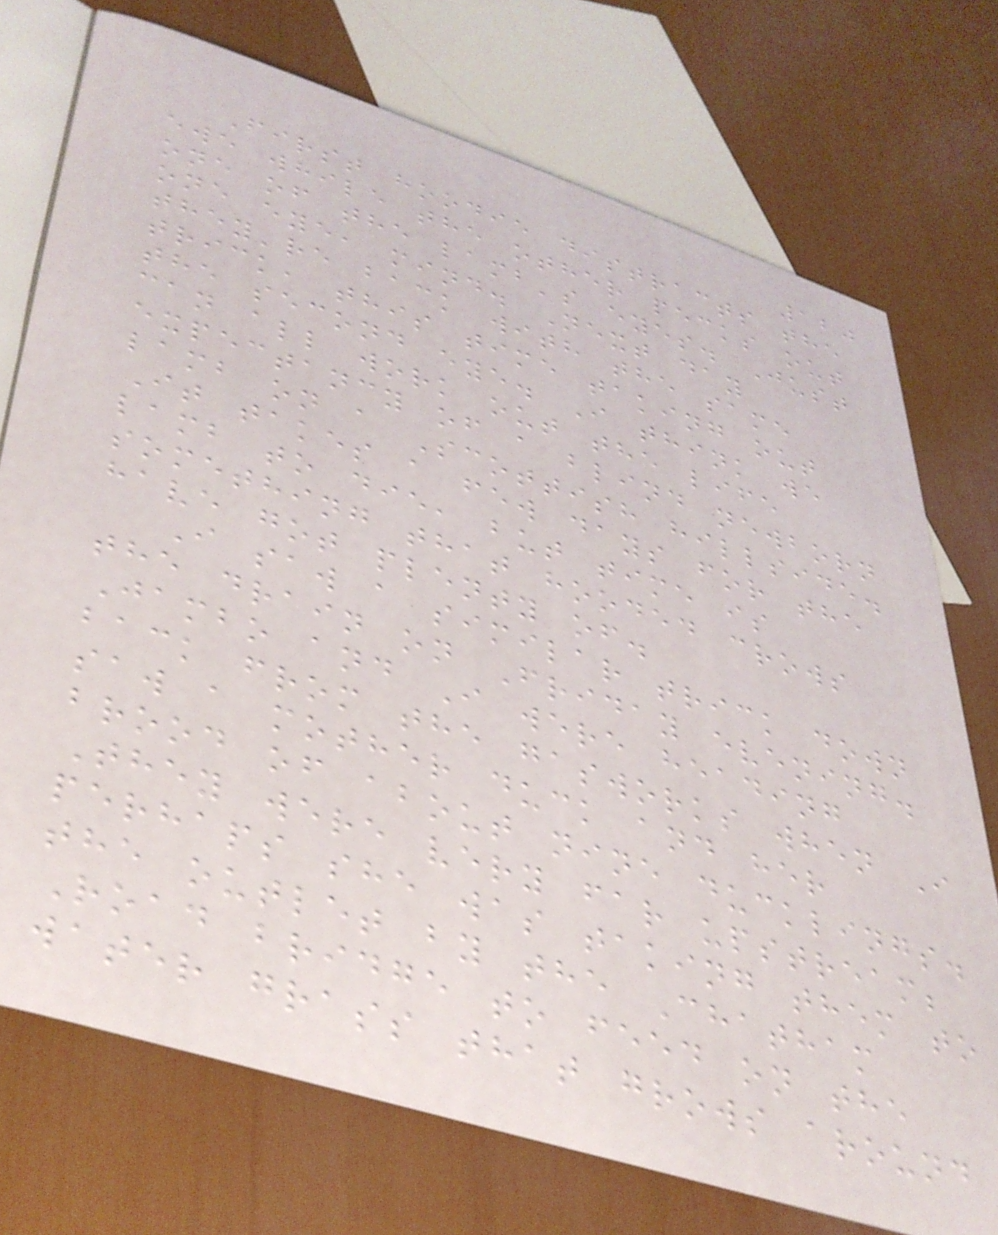120
First hoodie distracts the
ewe while the other pecks out
one of the lamb's eyes. Just
one eye, mind. Next day
they're back with the same
trick, this time taking out
the second eye. I think we
can all work out the life
expectancy of a blind newborn
lamb on a Scottish hillside.
It takes a few days for the
lamb to die, but time is
something that hooded crows
have got plenty of.
I saw a similar trick down
the drain on Friday evening.
Jambo and I were heading
back from the gasworks when I
saw a mother duck and her
brood of about nine ducklings.
They were very far upstream;
perhaps she was taking them to
the outlet by the Chatham
Road bridge to feed on the
water grass that grows around
